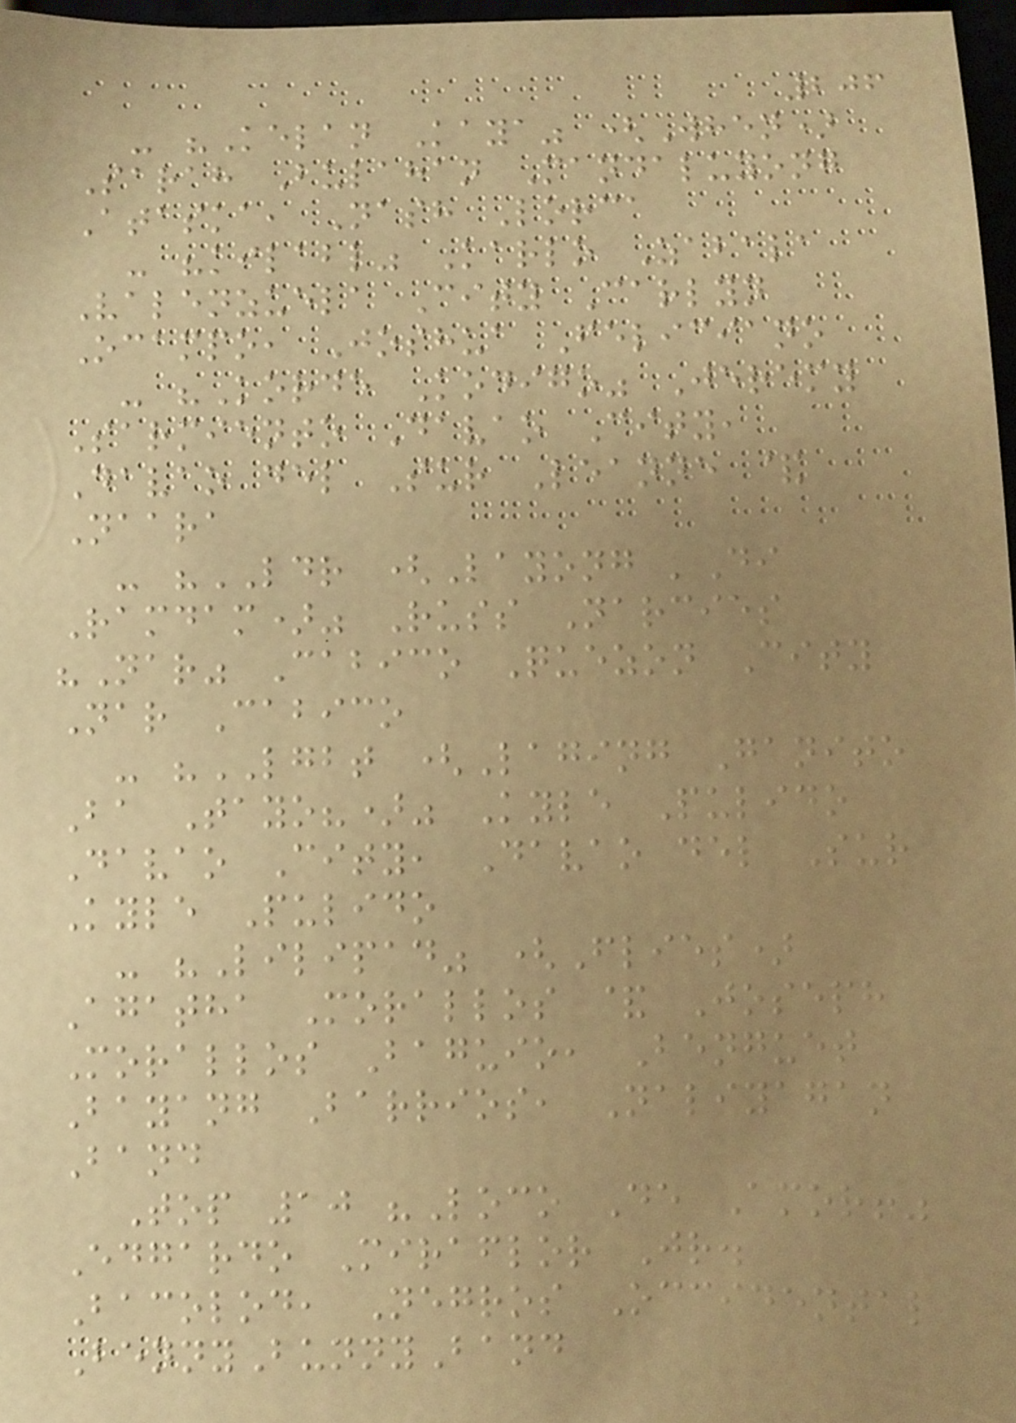206
- "Kelan Kaya" (When)
Sarah Bulahan Mandaluyong
Ataska, Nash Lorca
- "kilabl" Karlo Zabala
Valenzuela City Carlyn
Ocampo, Joshua Feliciano
- "Korde Kodigo" Jeremy
Sarmiento Davao City,
Davao del Sur Leanne &
Naara
- "LDR (Layong 'Di
Ramdam)" Russ Narcies
"Nar" Cabico Quezon City
Nar Cabico
- "LGBT (Laging Ganito
Ba Tayo?)" Kyle Pulido
Davao City, Davao del Sur
Kyle Pulido
- "Lilipad" (Flies)
Agatha Morallos & Joseph
Morallos Baguio, Benguet
Bayang Barrios, Naliyagan
Band
Top 10 "Loco De Amor!"
Edgardo Miraflor Jr.
Bacolod, Negros Occidental
BennyBunnyBand
